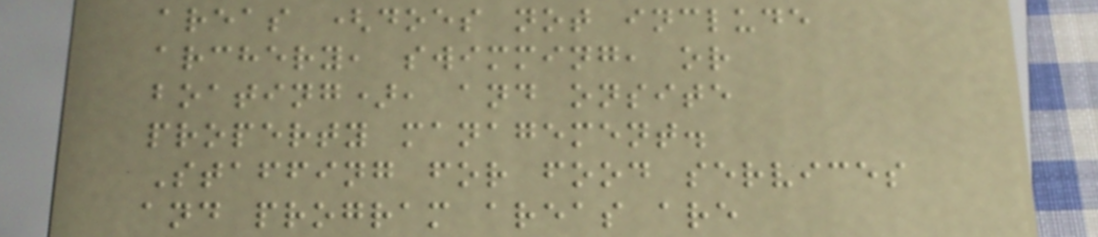areas (does not include
archery, swimming, or
boating), and onsite
property management.
Staffing for food services
and program areas are
